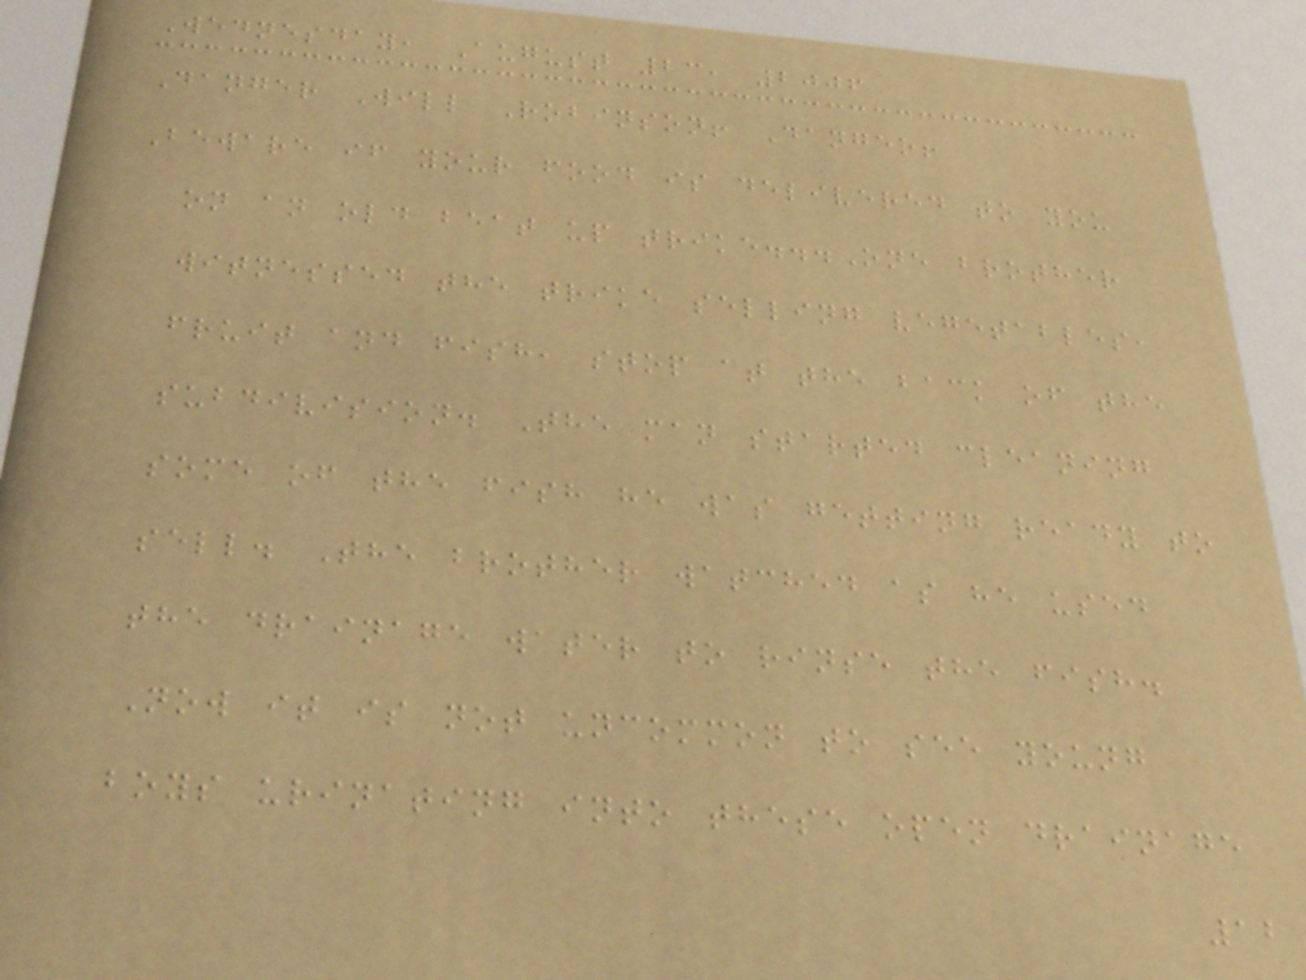Wednesday, August 23, 2006
Danger Will Robinson! Danger!
Beware if your food is delivered to you
on an old beat up trike...One brother
witnessed the trike selling vegetables,
fruit and fish, stop at the back of the
subdivision. The man started cleaning
some of the fish he was getting ready to
sell. The brother watched as he used
the drainage water to rinse the fish.
Now it is not uncommon to see young
boys urinating into these open drainage
12
